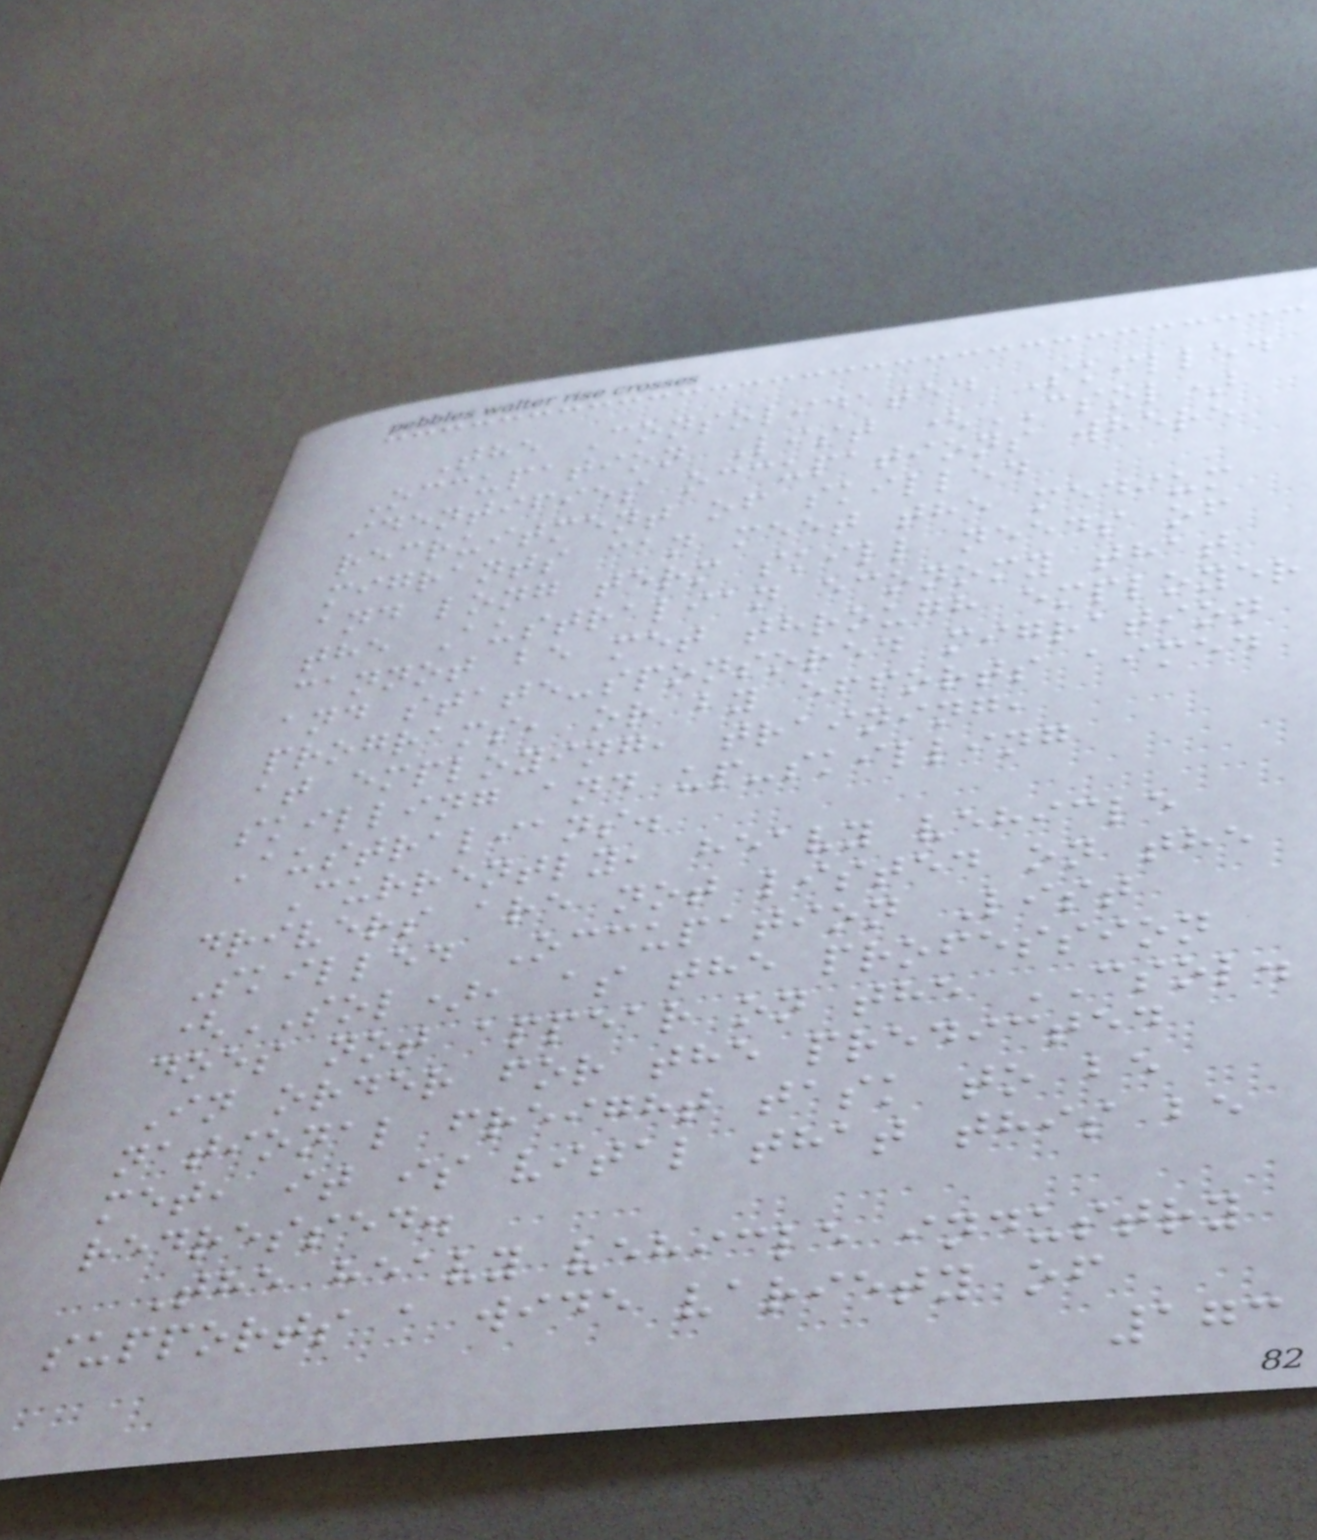The Consolidated Skilled
Occupation List (CSOL)
identifies occupations where
recruitment of skilled
migrants can meet the medium
and long term skill needs of
the Australian economy that
cannot be met through employer
and state-sponsored migration
programs, or by efforts aimed
at employing, training,
skilling and up-skilling
Australians.
Currently, heavy vehicle
drivers are not listed on the
Skilled Occupation List
(SOL), as the profession
does not appear on the CSOL.
In order for the predicted
national freight task to be
met, it is vital that this be
redressed.
The heavy vehicle industry
supports a wide variety of
173
